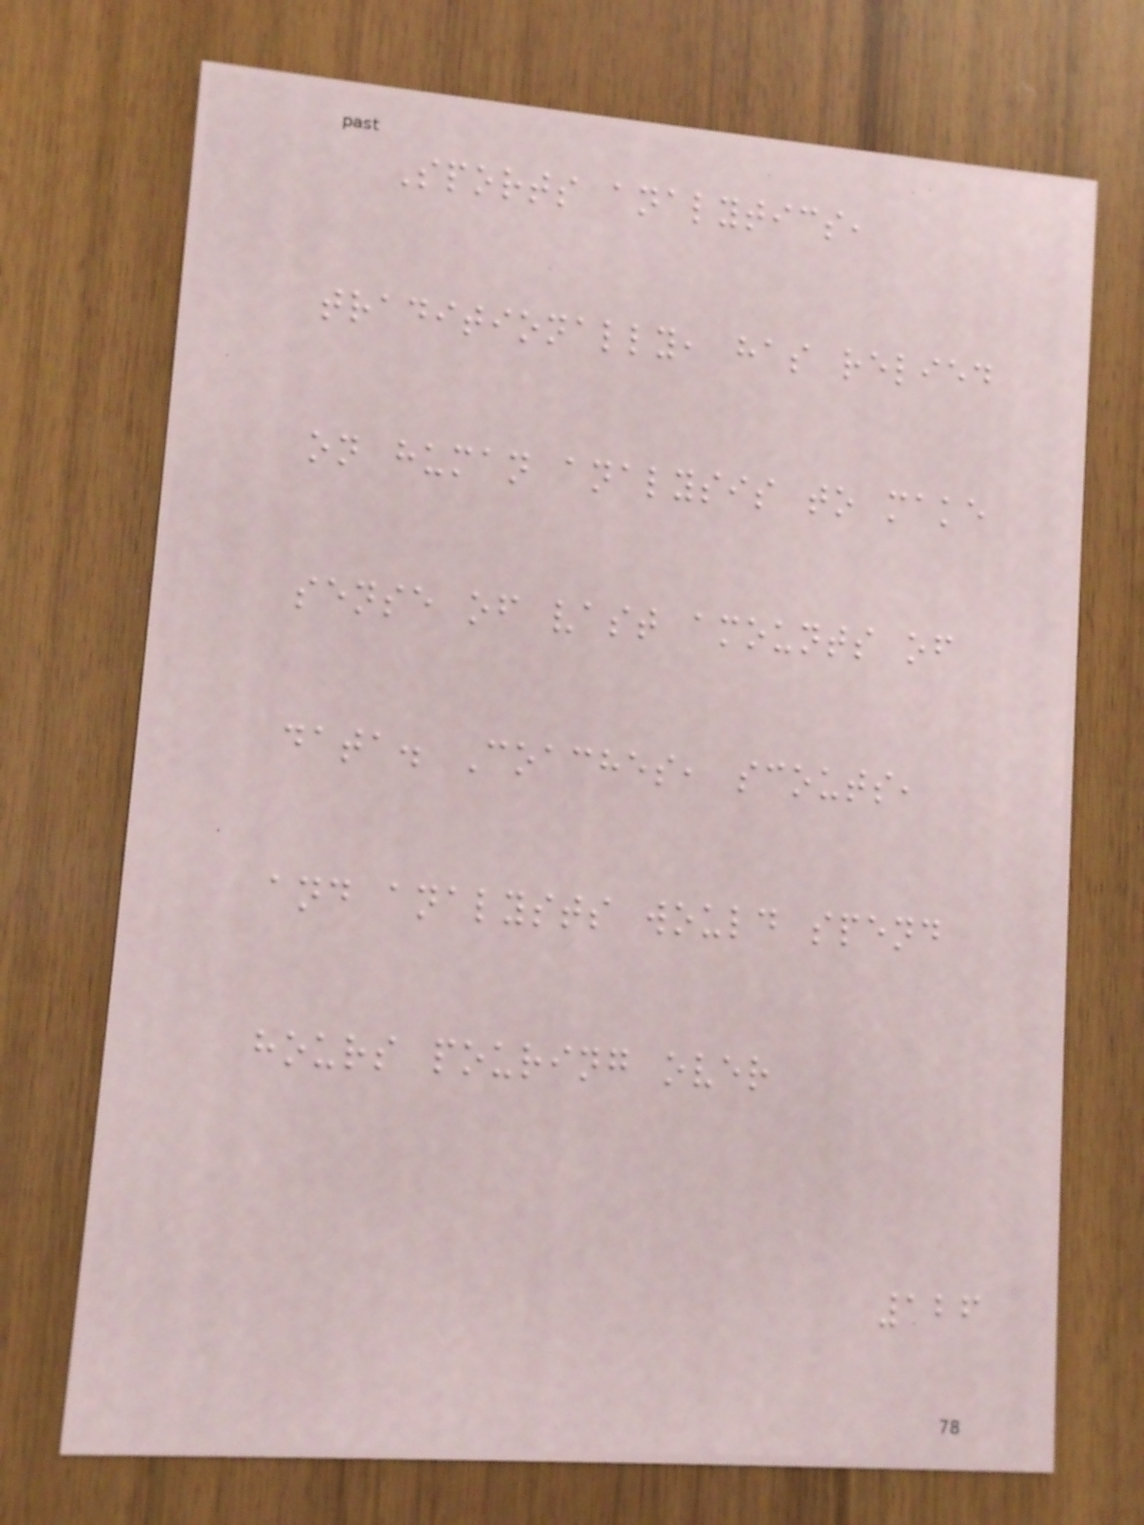Sports analytics,
traditionally, has relied
on human analysis to make
sense of vast amounts of
data. Coaches, scouts,
and analysts would spend
hours pouring over
126
